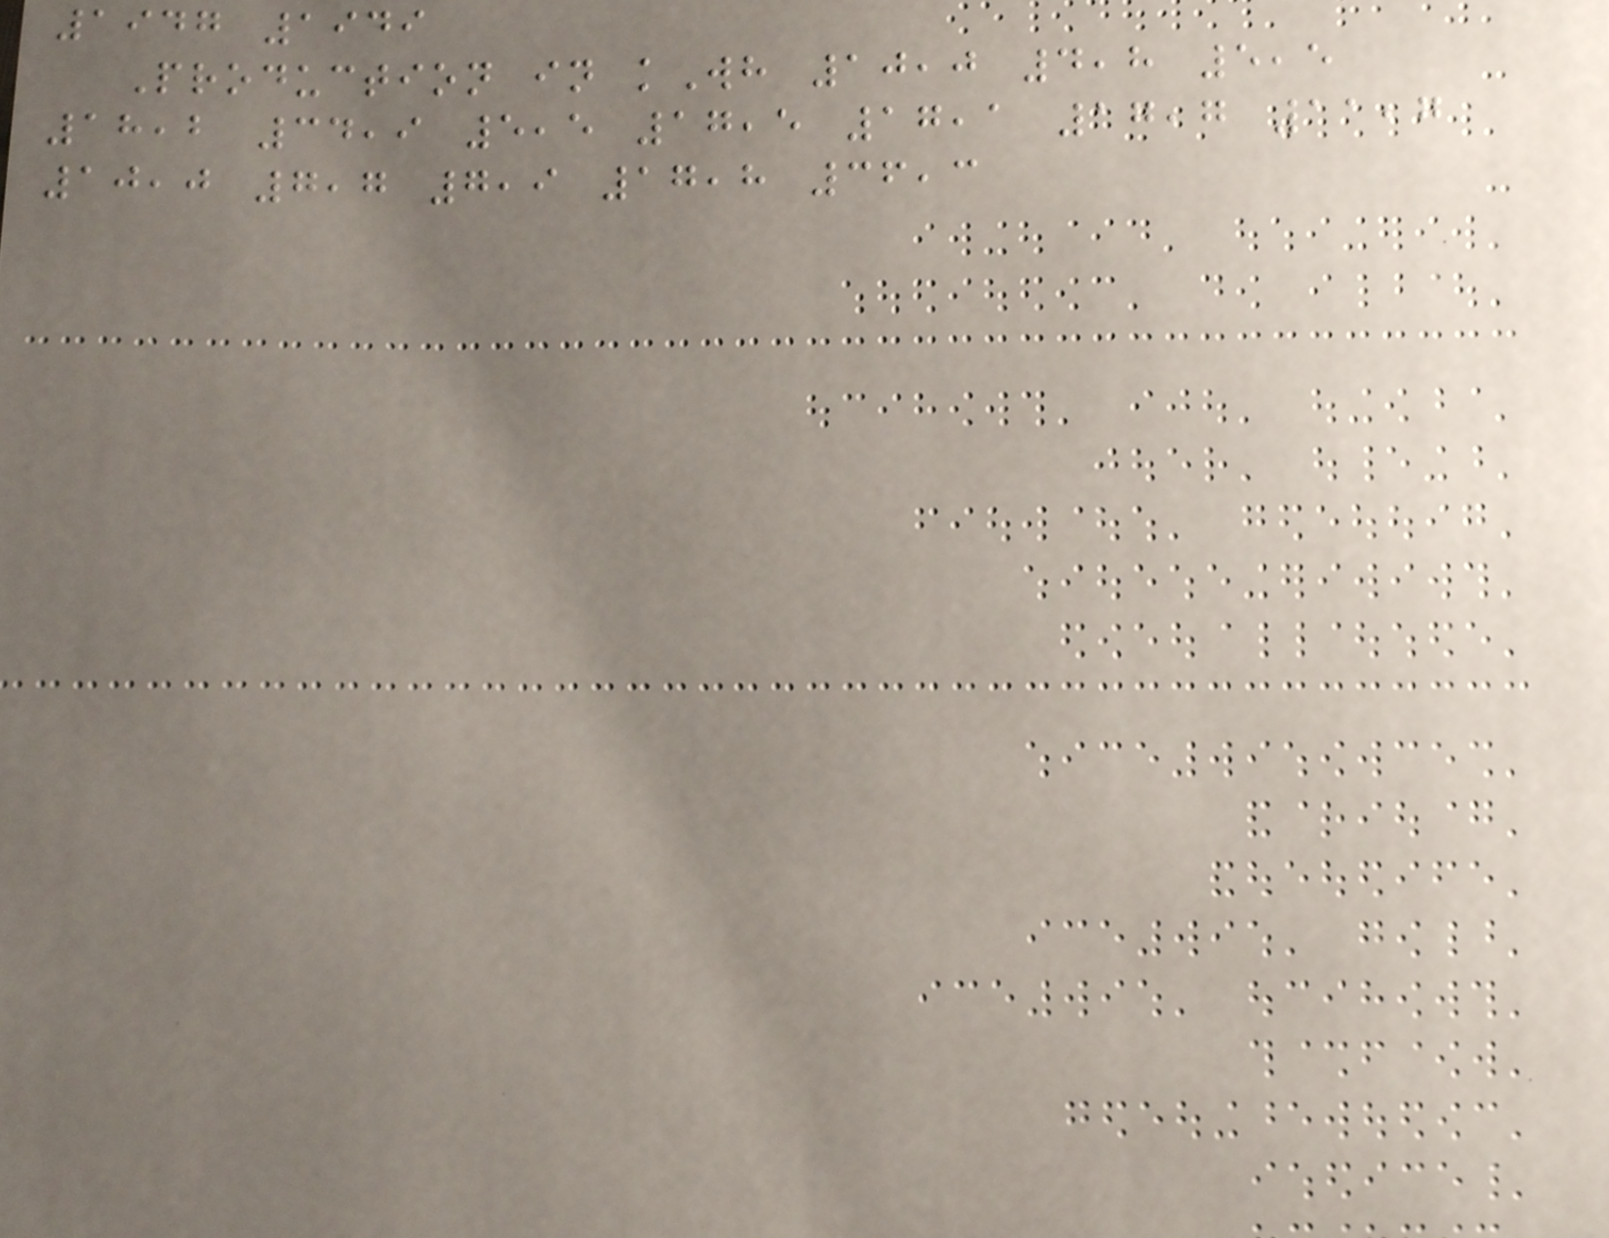1947 1949
Production in kWh 10,0 4,8 5,5
18,2 34,9 5,5 17,5 17,1 17,7 11,7
10,0 7,7 7,9 17,8 36,3
